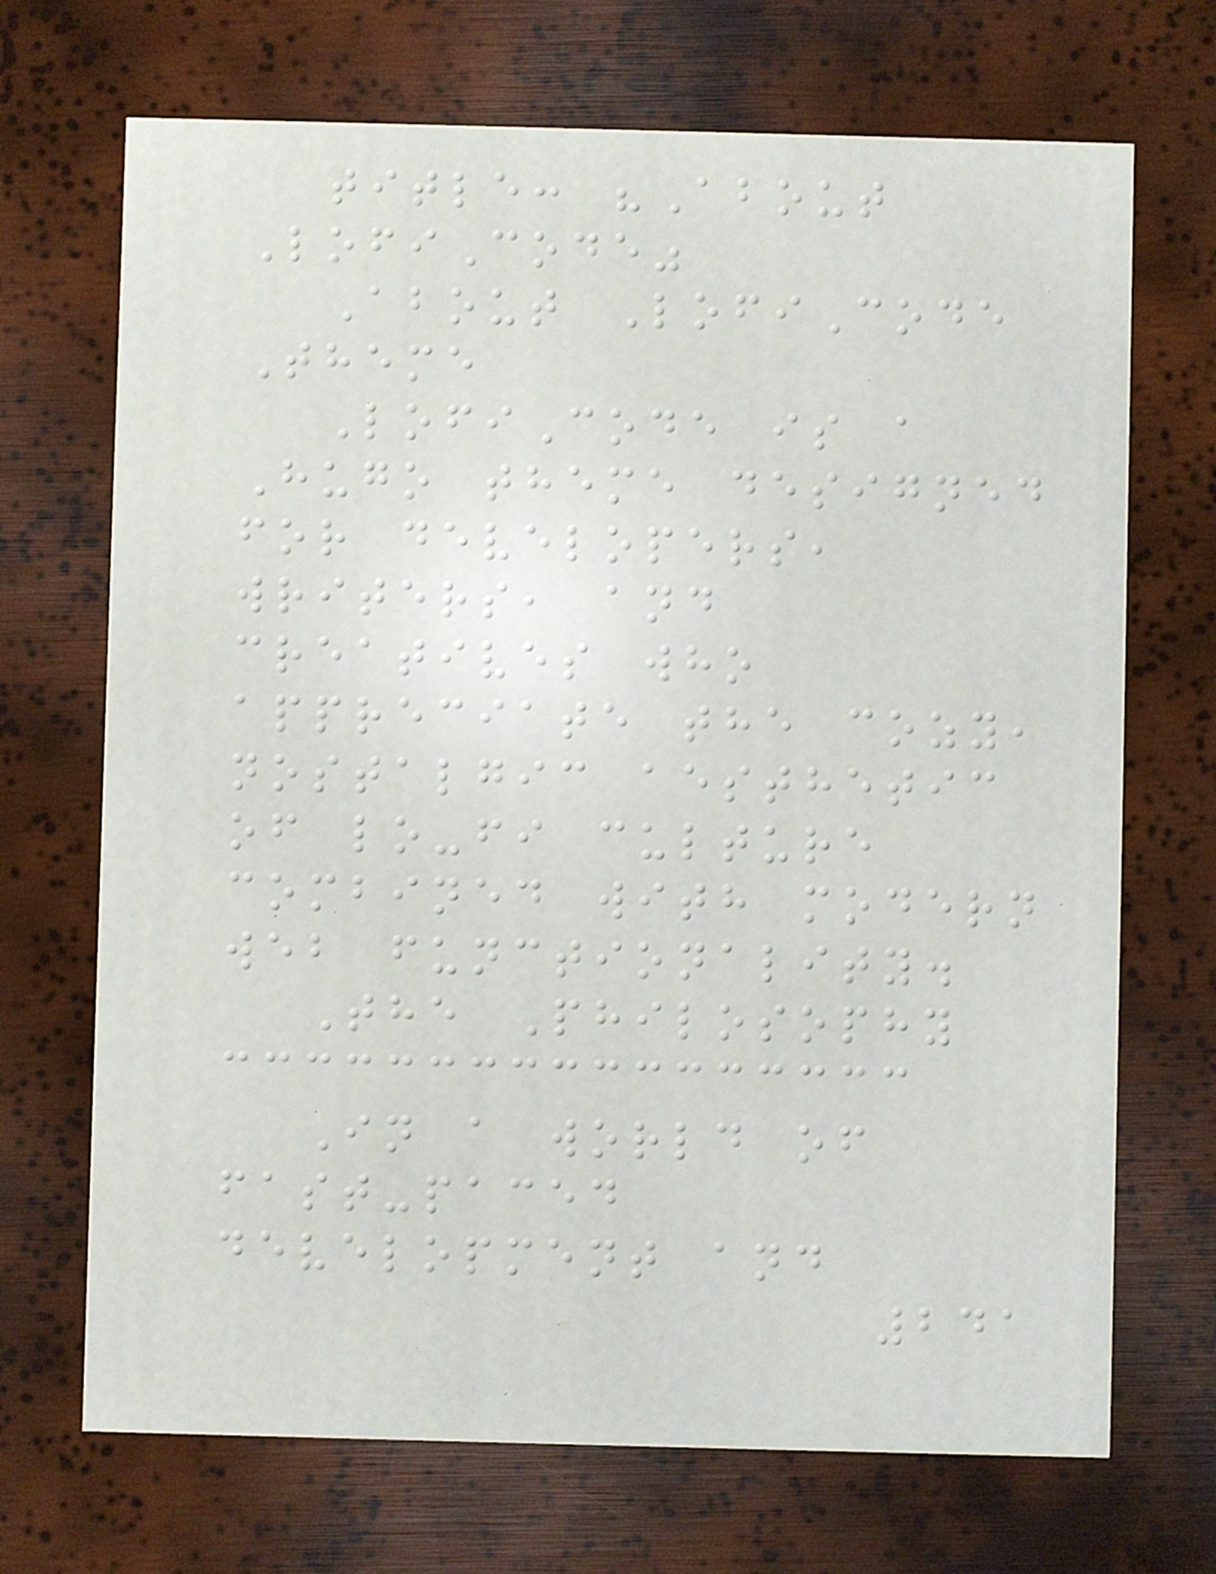title: "About
LofiCode"
About LofiCode
Theme
LofiCode is a
Hugo theme designed
for developers,
writers, and
creatives who
appreciate the cozy,
nostalgic aesthetic
of lo-fi culture
combined with modern
web functionality.
The Philosophy
In a world of
fast-paced
development and
241
